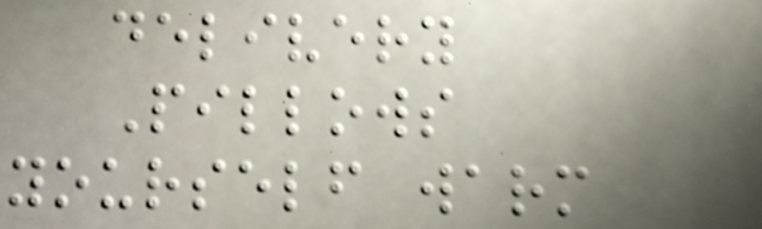delivery
Pillows
yourself warm
